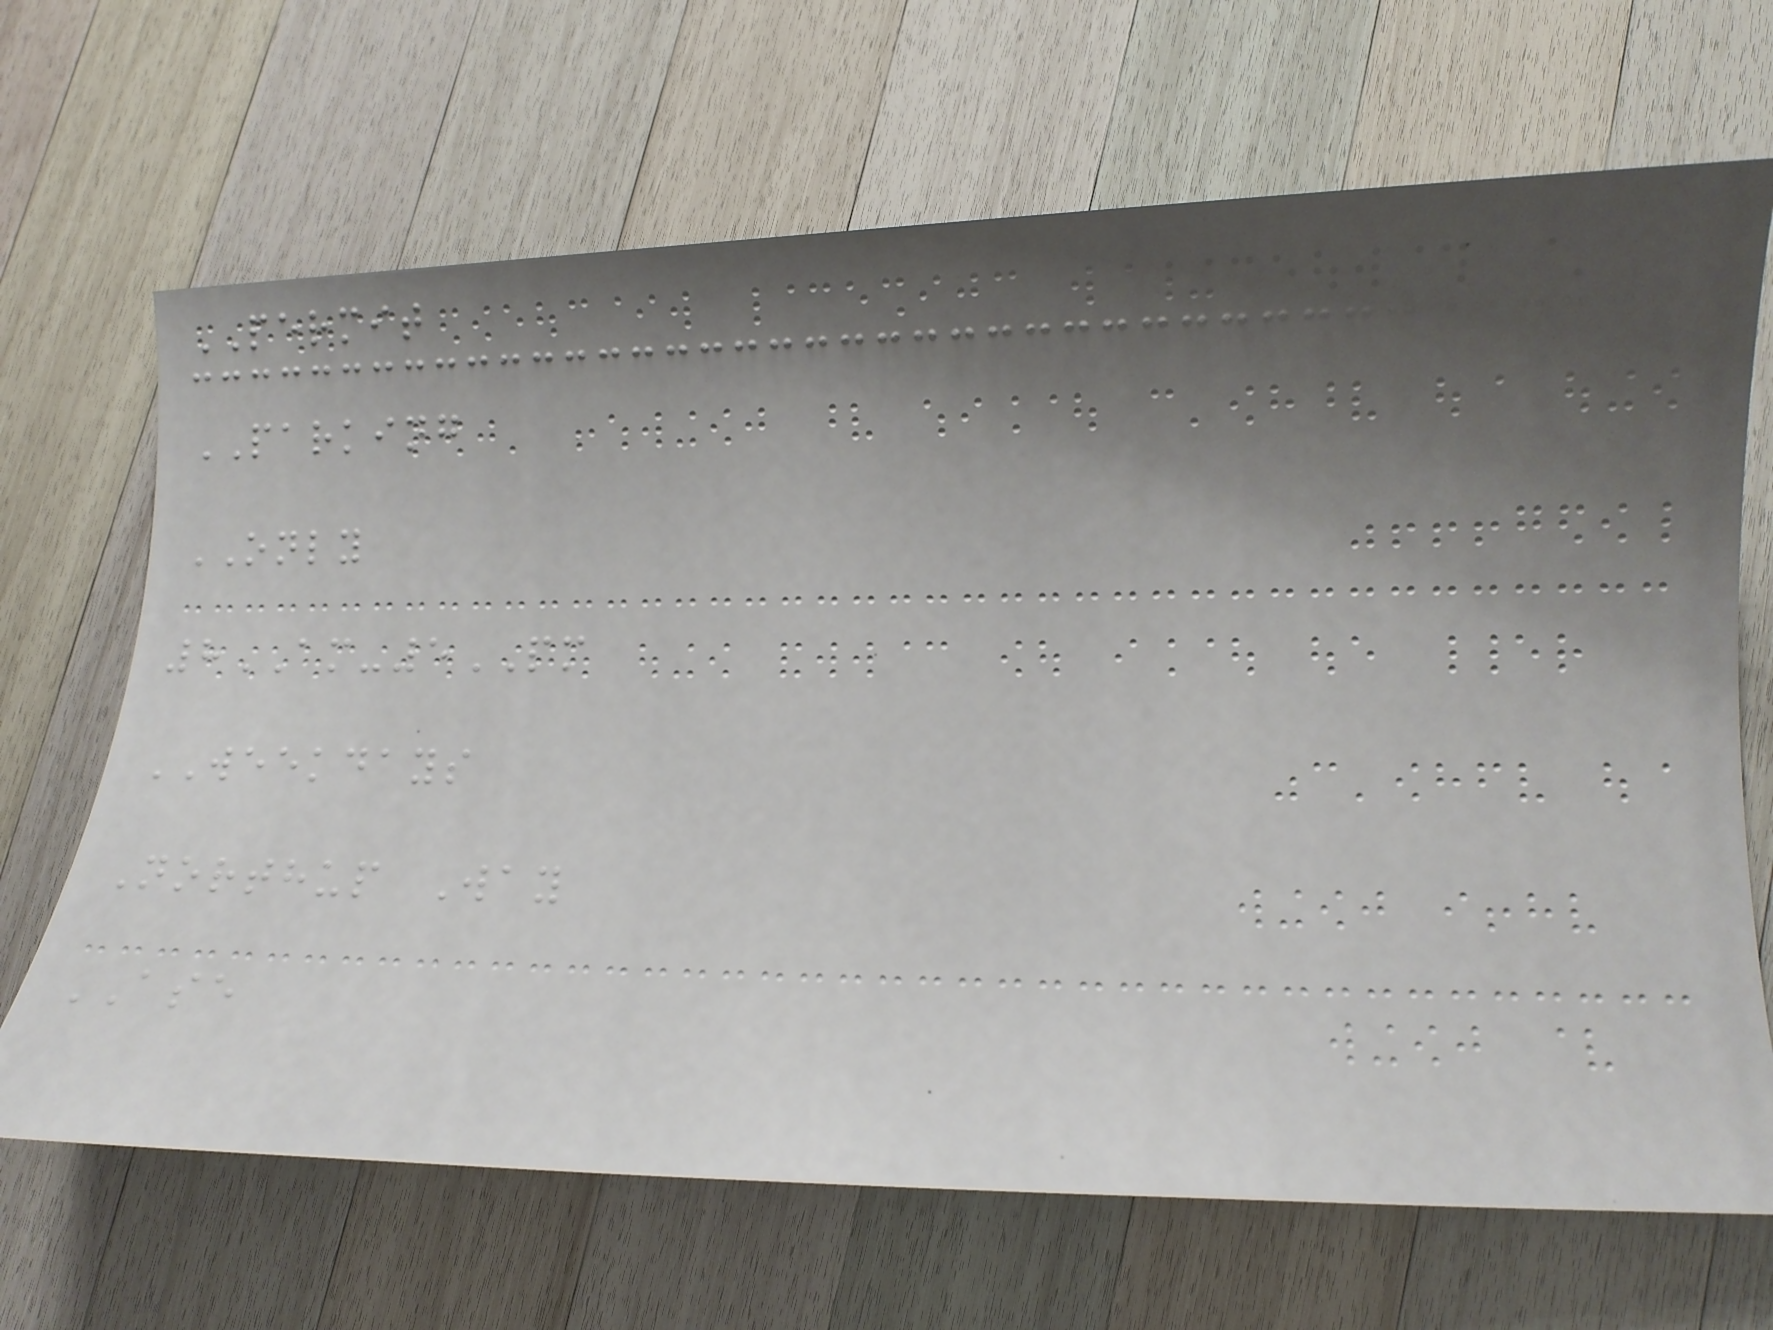PERMIT
PARKING
ONLY
8AM-5PM
WEEKDAYS
Northup Way
ASE
